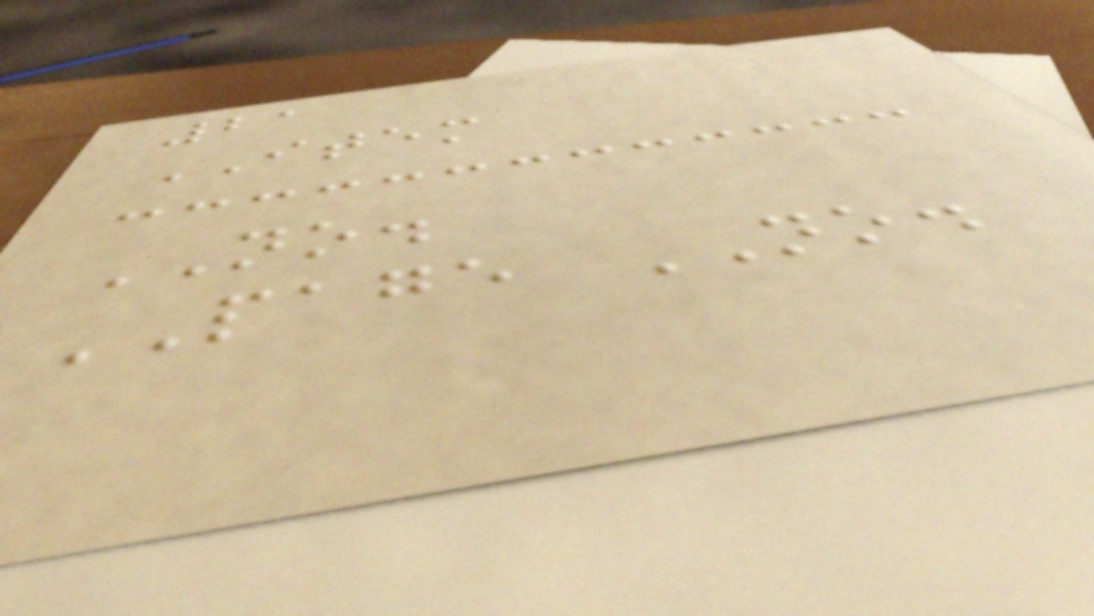21
ITEM
NO.
PAGE NO.
